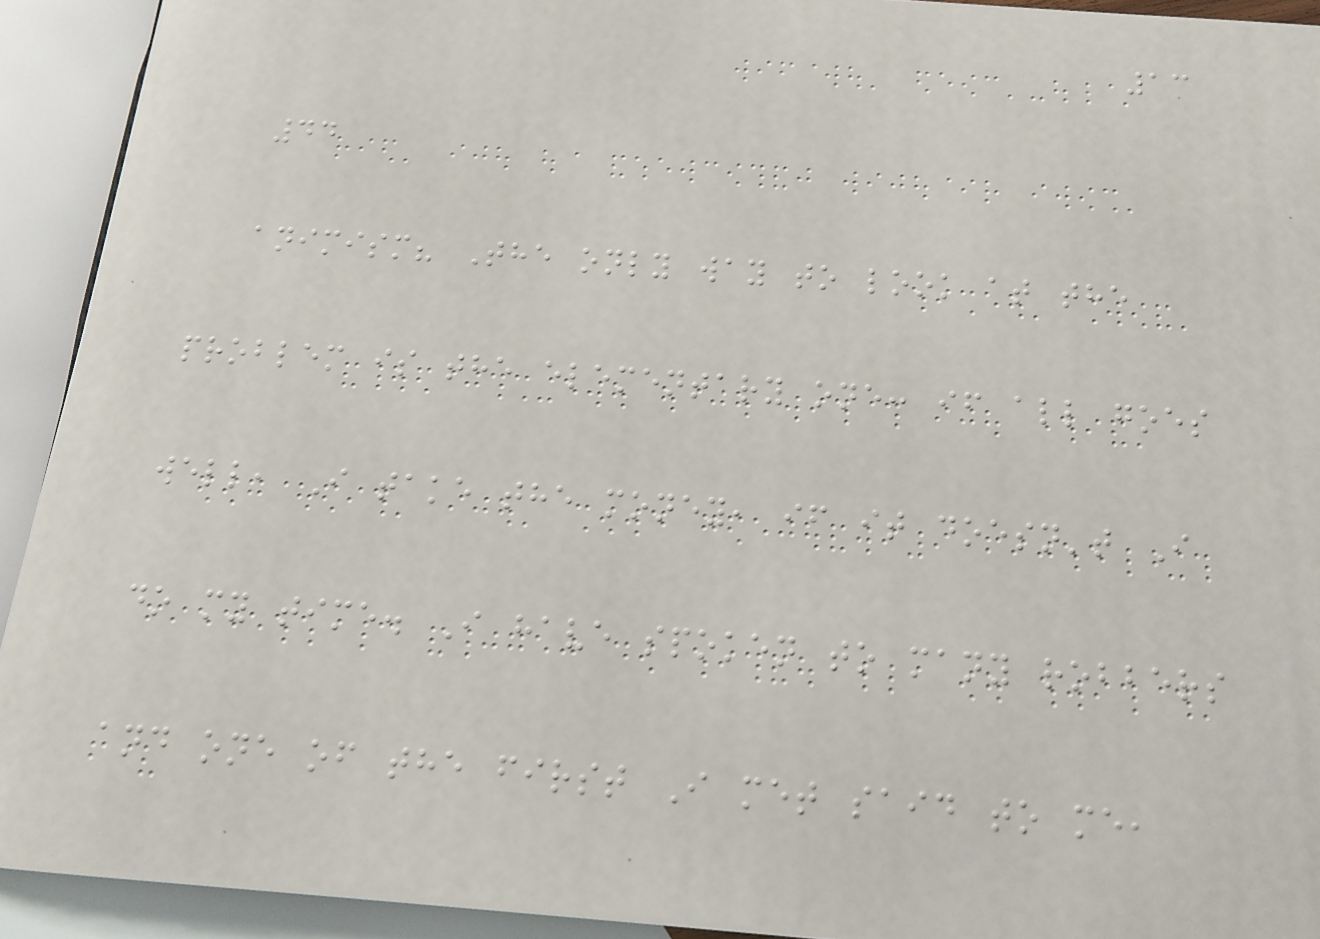13
44
animism? The only way to look at the
problem is the elementary one: if all goes
well, I take the money, if it doesn't I
do my time. I have spoken to many robbers
and one of the first I met said to me,
